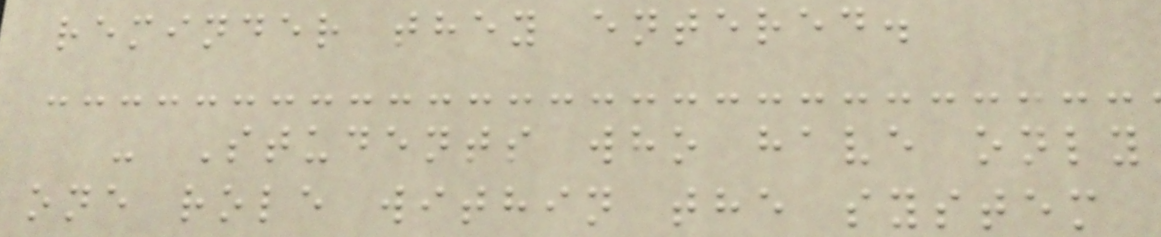reminder they entered.
- Students who have only
one role within the system
